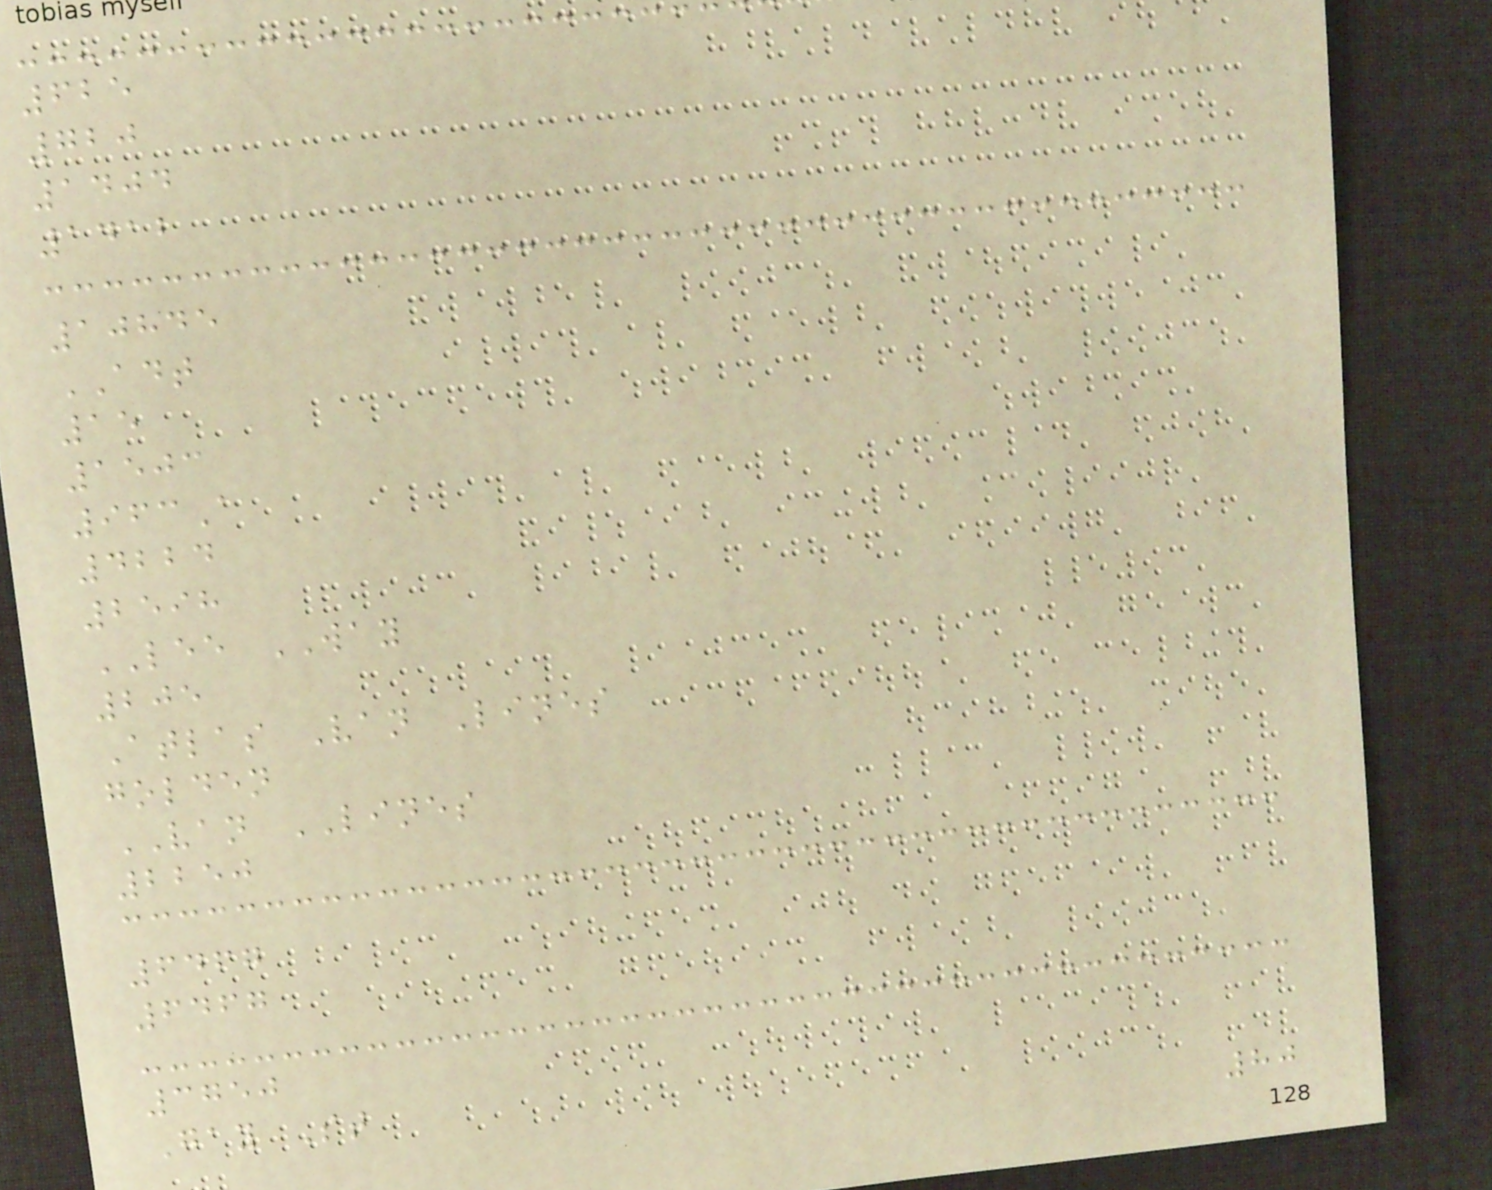625
720
1404
1412
10845
ADT
15
1503
963A
4224
2598
LEE WAY
205
Atlas Van Lines
golden
VAN LINES
2250
6467
6467
3750
Gay St
80
